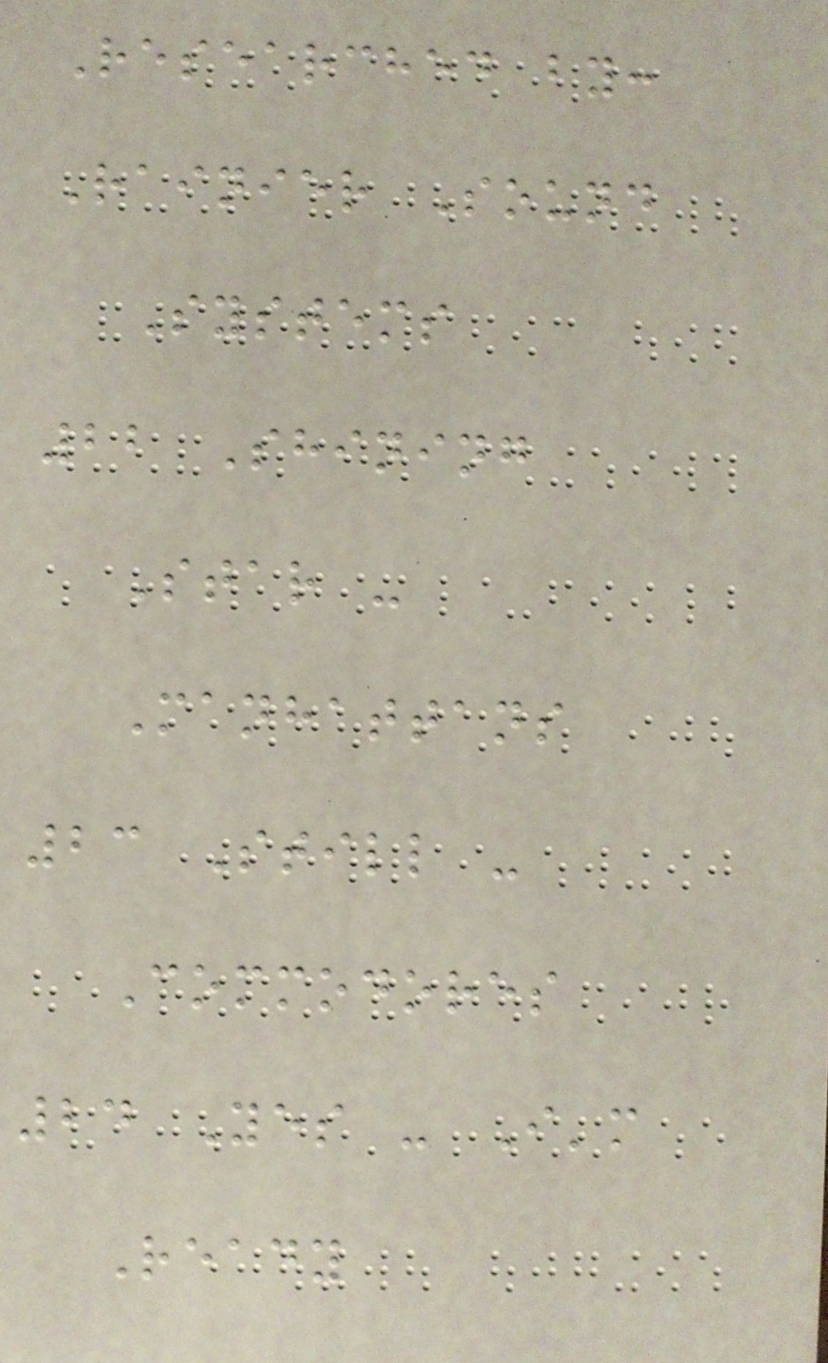Researched by:
Rainier Sound
Systems
22 Shining
Star -
Manhattans
23 Still -
Commodores
24 Yes - I'm
Ready
